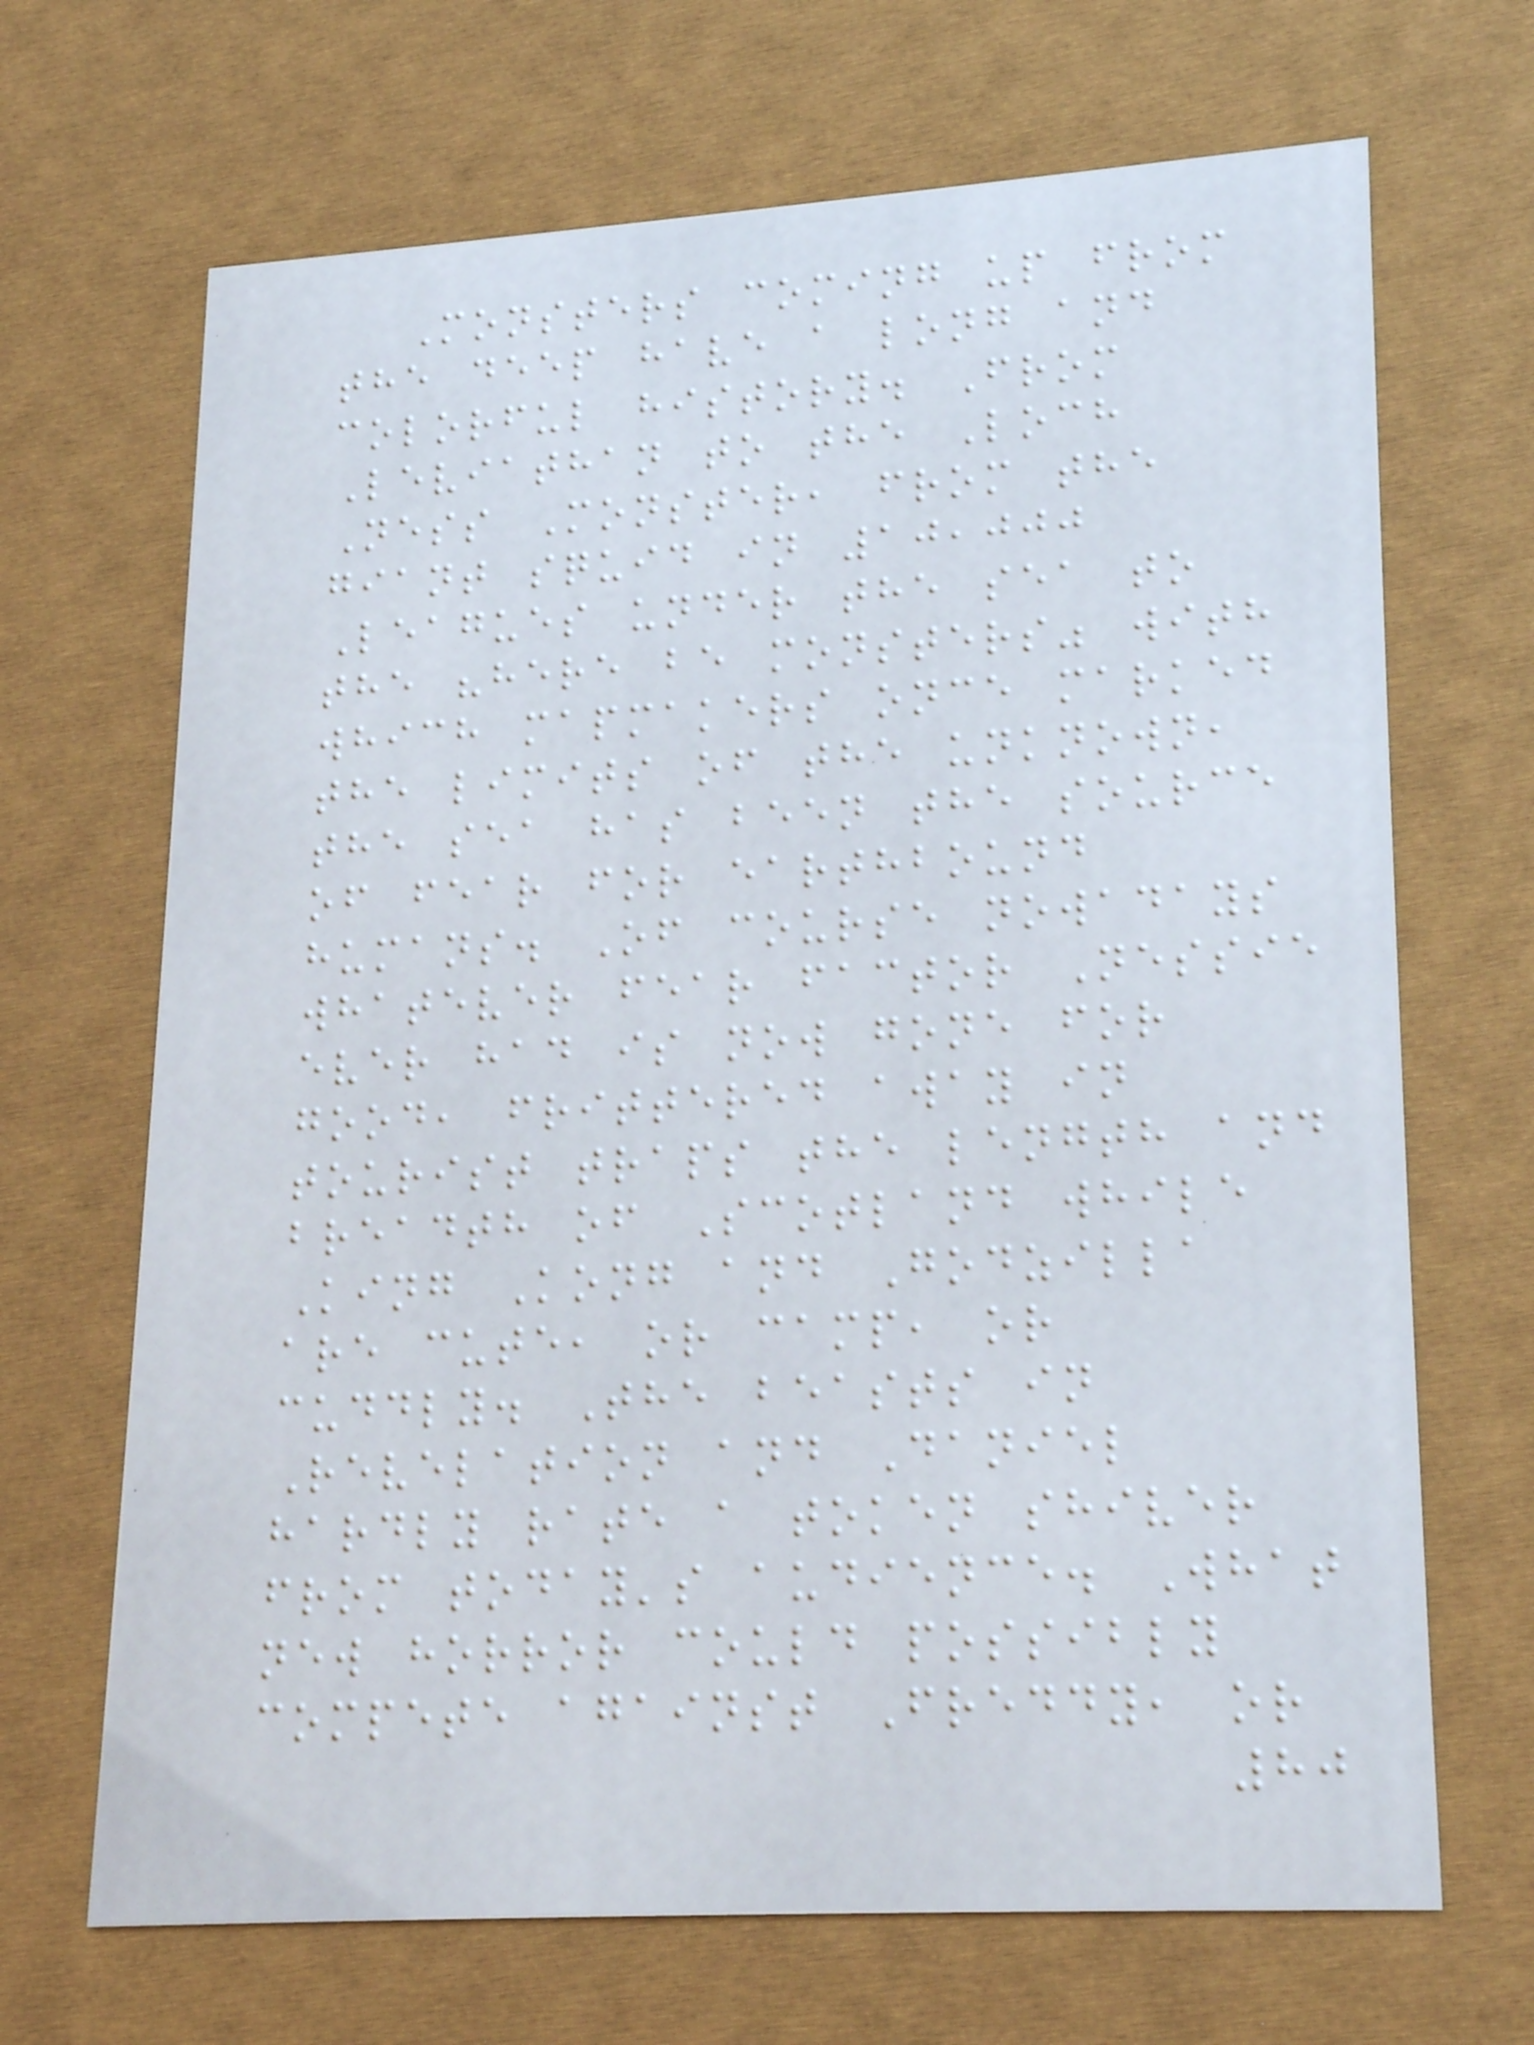Monsters coming up from
the deep have a long and
colorful history. From
Leviathan to the Loch
Ness Monster, from the
giant squid in 10,000
Leagues under the sea to
the "here be monsters" with
which mapmakers once marked
the limits of the unknown,
the sea has been the source
of fear for earthbound
humans. Of course nowadays
whatever fear factor Nessie
ever had is now gone for
good, frittered away in
tourist traps the length and
breadth of Scotland while
King Kong and Godzilla
are cute, or camp, or
cuddly. The beasts in
Revelation and Daniel
hardly rate a token shiver
from today's audience. What
new horror could possibly
compete against Freddy, or
80
